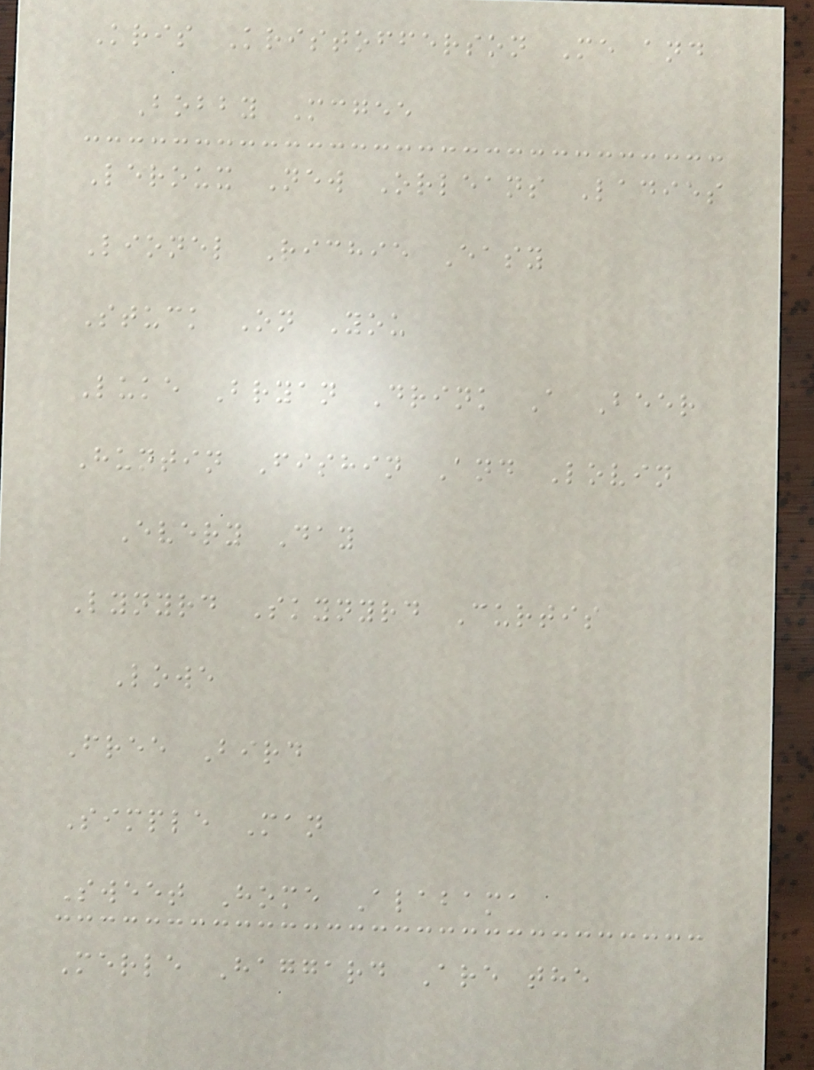Kris Kristofferson Me and
Bobby Mcgee
Leroux New Orleans Ladies
Lionel Richie Easy
Stuck On You
Luke Bryan Drink A Beer
Huntin Fishin And Lovin
Every Day
Lynyrd Skynyrd Curtis
Lowe
Free Bird
Simple Man
Sweet Home Alabama
Merle Haggard Are the
